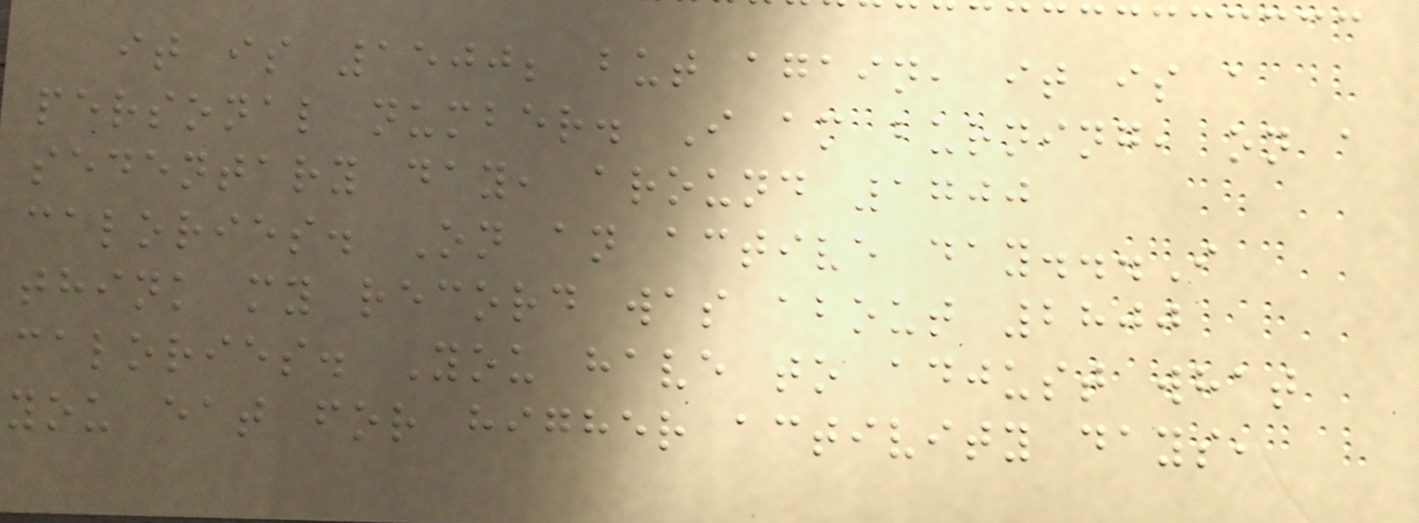it is 1500; but again, it is a
personal number. I am burning, on a
sedentary day, around 1700
calories. On an active day...I
think my record was about 2800
calories. You have to adjust what
you eat for higher activity days,
